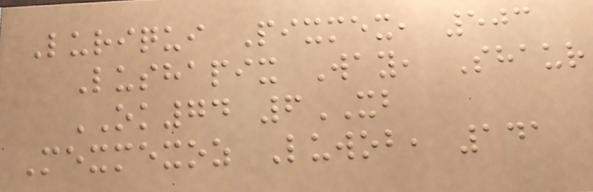Luriqui Pixmex, 503
Lushapix Way, Shaur
OK74 6XB
Mexmexoz Luwob, 141
